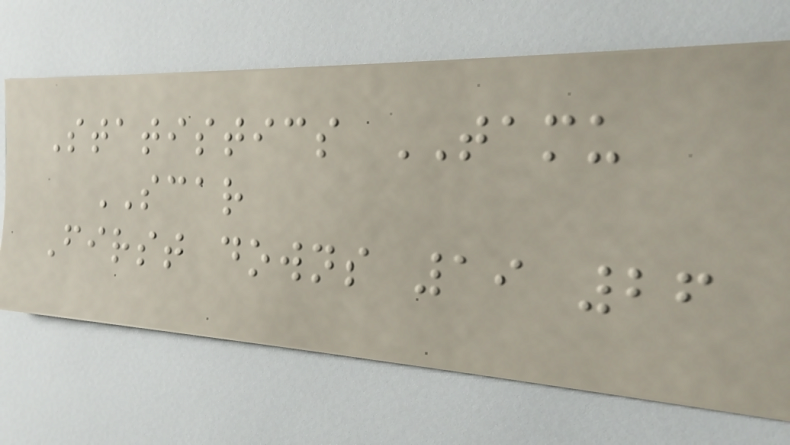Statistics TAMU
SCAR
First downs 19 26
